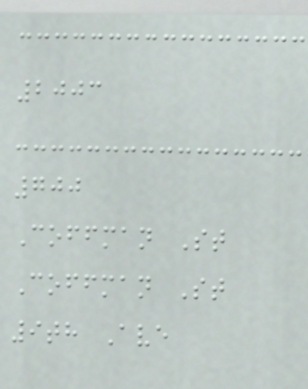2003
700
Coffman St
Coffman St
9th Ave
